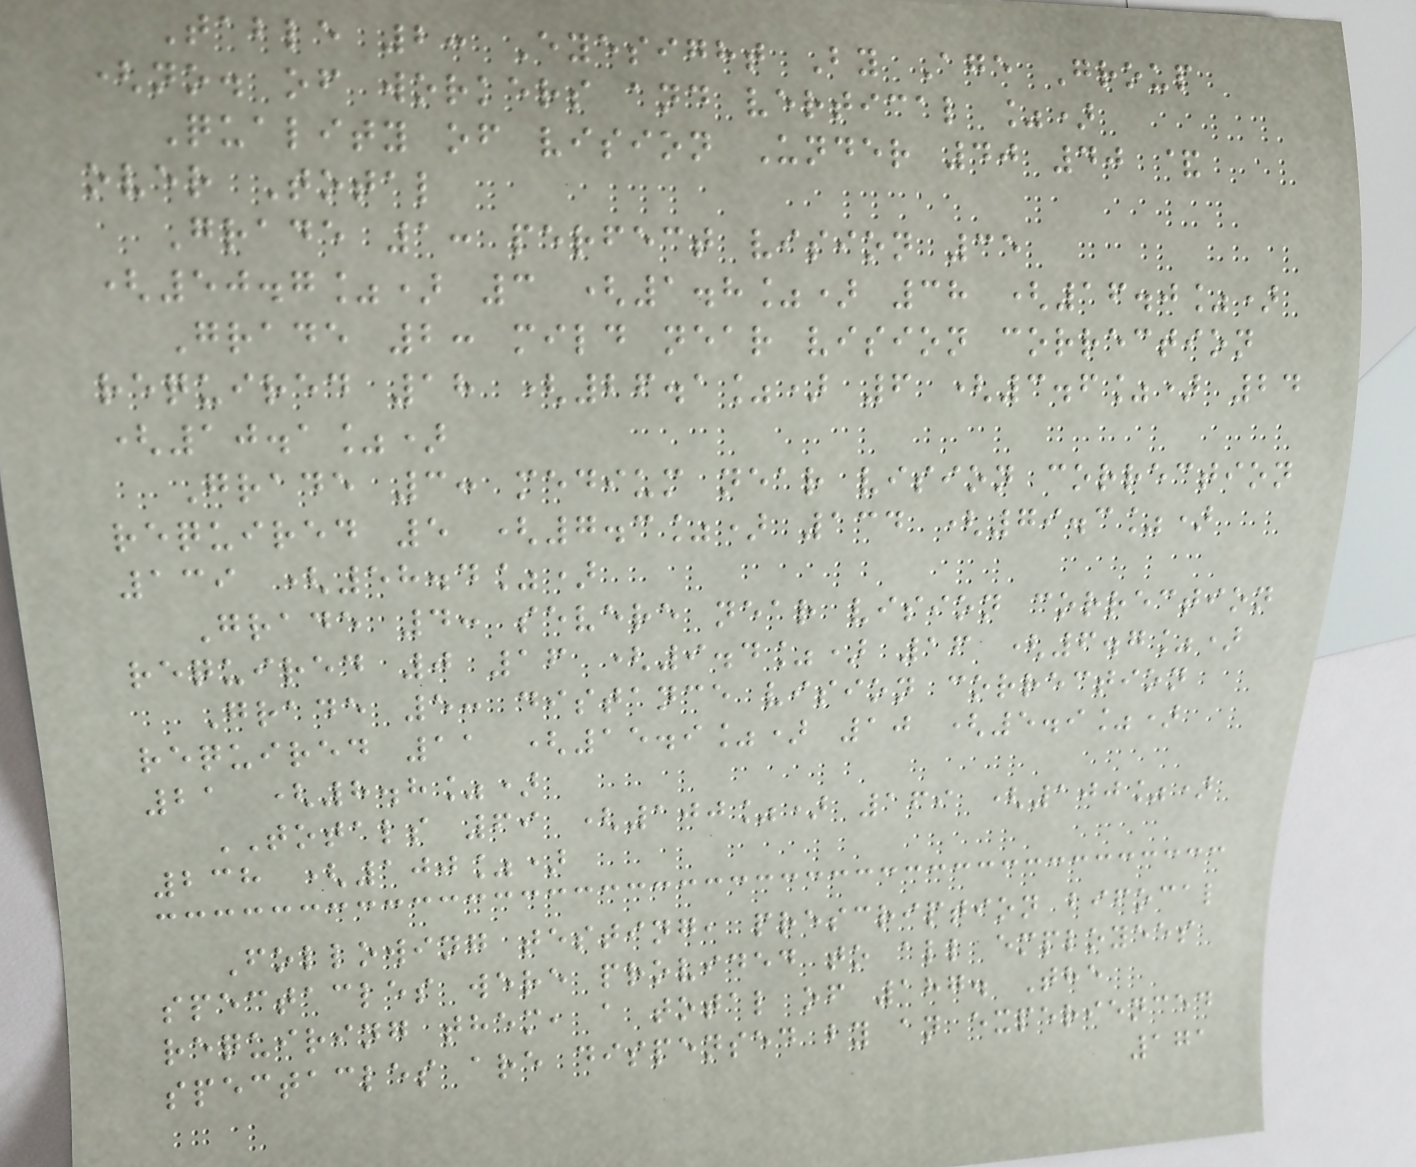Table 2: Eyesight By Age Group
(no. of workers and vertical %)
Quality of vision Under 40 40 &
over Total
Grade 1: perfect vision 35
(50.7%) 3 (1.8%) 38 (16.0%)
Grade 2: mild near vision correction
required 18 (26.1%) 6 (3.6%) 24
(10.1%)
Grade 3: medium near vision correction
required 5 (7.3%) 134 (79.3%)
139 (58.4%)
Grade 4: severe near vision correction
required 0 16 (9.4%) 16 (6.7%)
Grade 5: distance vision correction
required 11 (15.9%) 10 (5.9%)
21 (8.8%)
TOTALS 69 (100%) 169 (100%)
238 (100%)
Following testing, prescription bifocal
spectacles were provided to all employees
requiring them, a total of 187. The
spectacles are dispensed by an experienced
171
